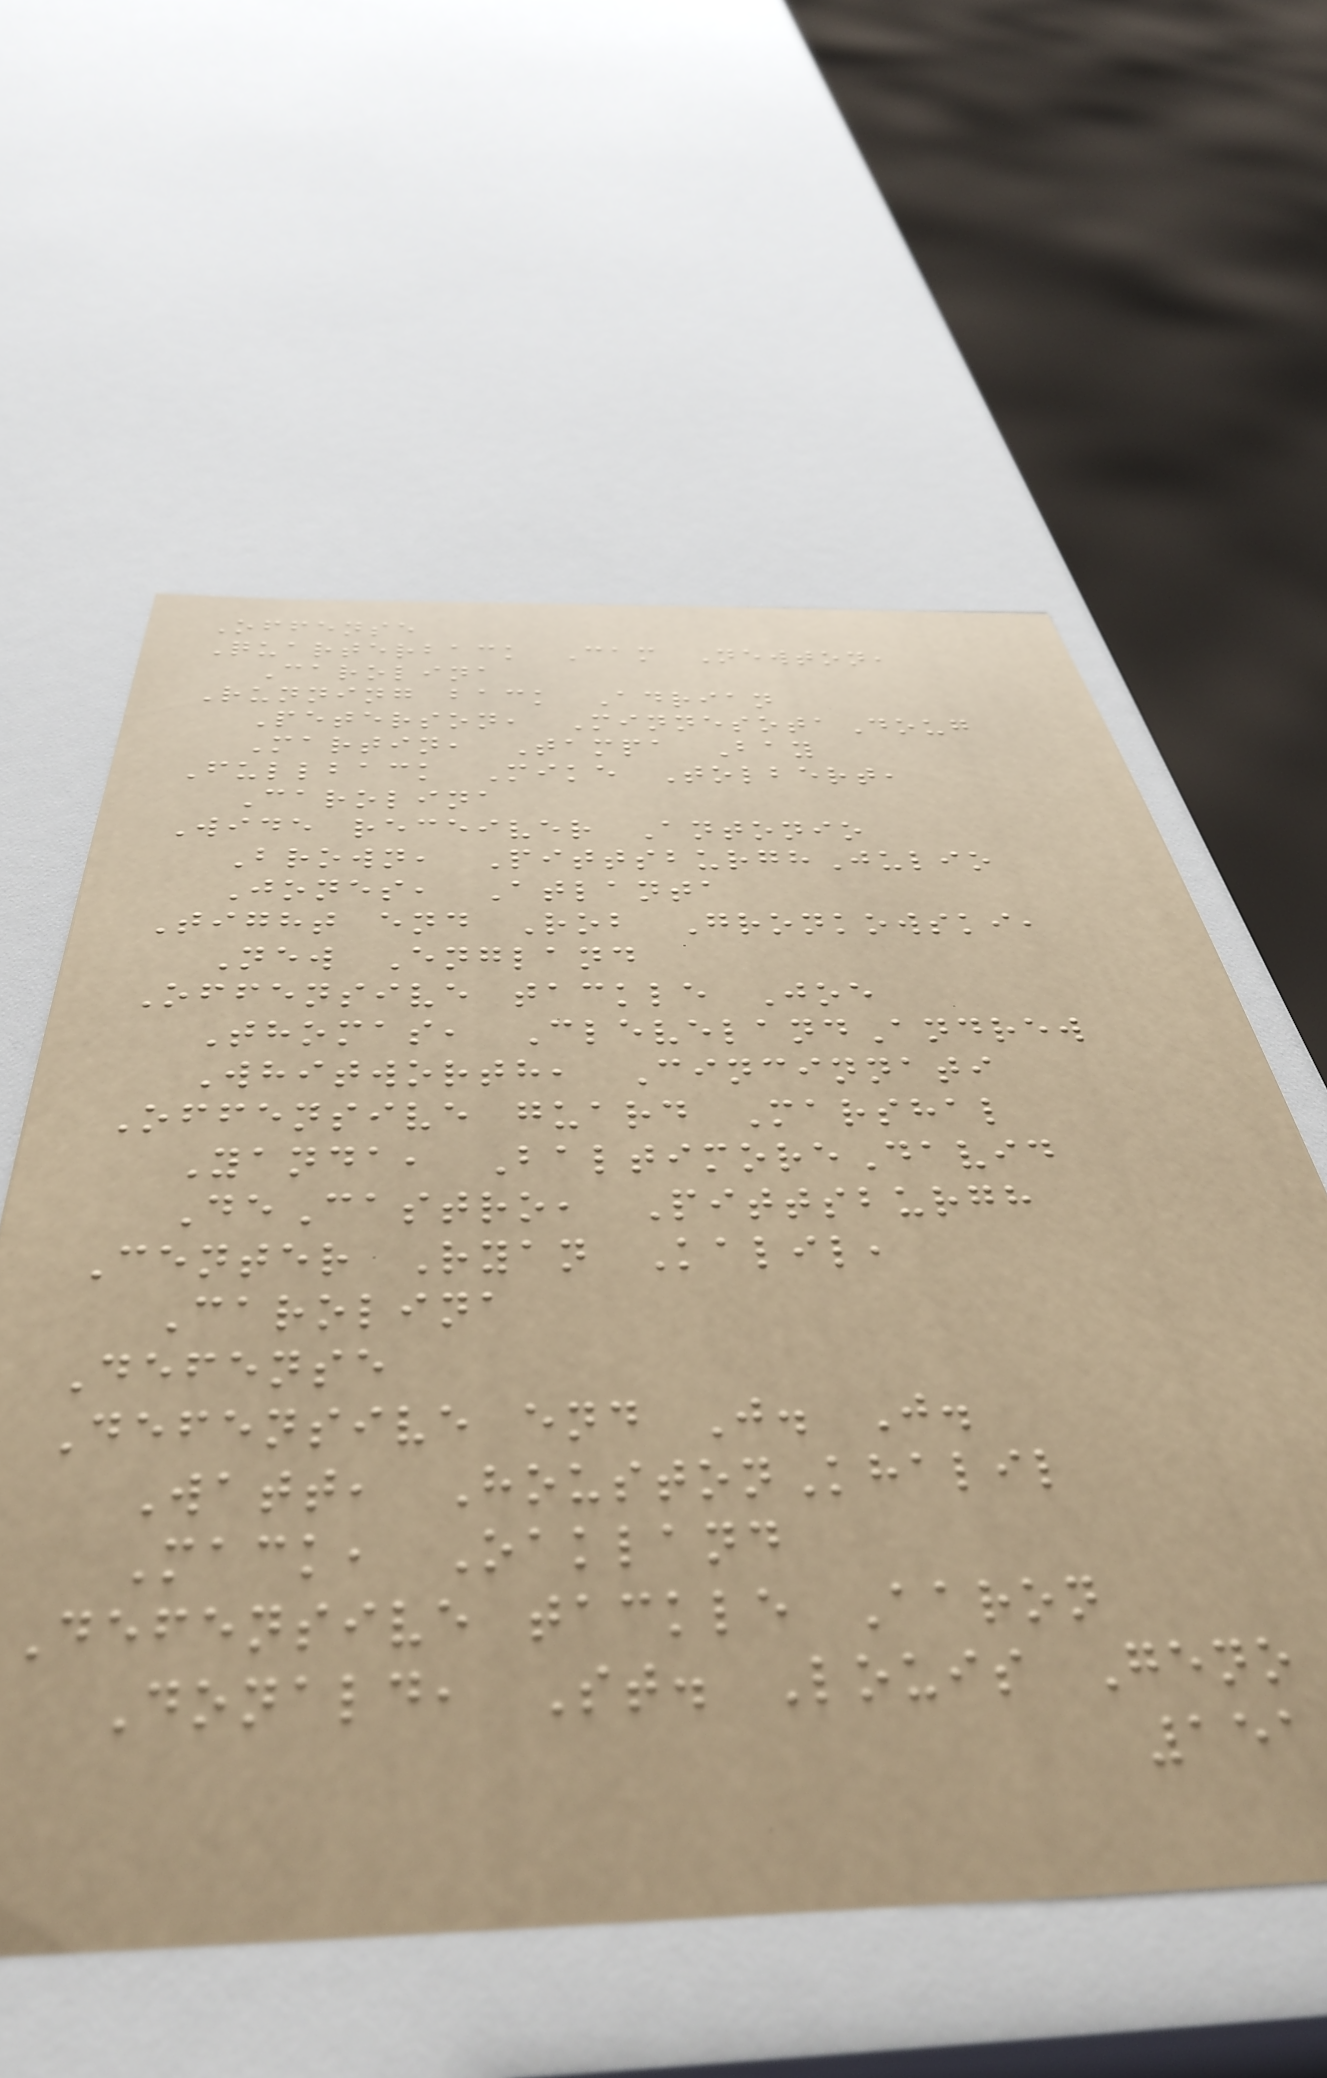Offense
Quarterback Cam Newton,
Carolina
Running back Adrian
Peterson, MinnesotaDoug
Martin, Tampa Bay
Fullback Mike Tolbert,
Carolina
Wide receiver Antonio
Brown, PittsburghJulio
Jones, Atlanta
Tight end Rob Gronkowski,
New England
Offensive tackle Joe
Thomas, ClevelandAndrew
Whitworth, Cincinnati
Offensive guard Marshal
Yanda, BaltimoreDavid
DeCastro, Pittsburgh
Center Ryan Kalil,
Carolina
Defense
Defensive end J. J.
Watt, HoustonKhalil
Mack, Oakland
Defensive tackle Aaron
Donald, St. Louis Geno
151
